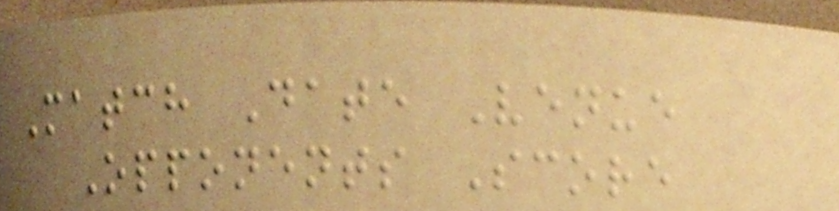Match Date Venue
Opponents Score
